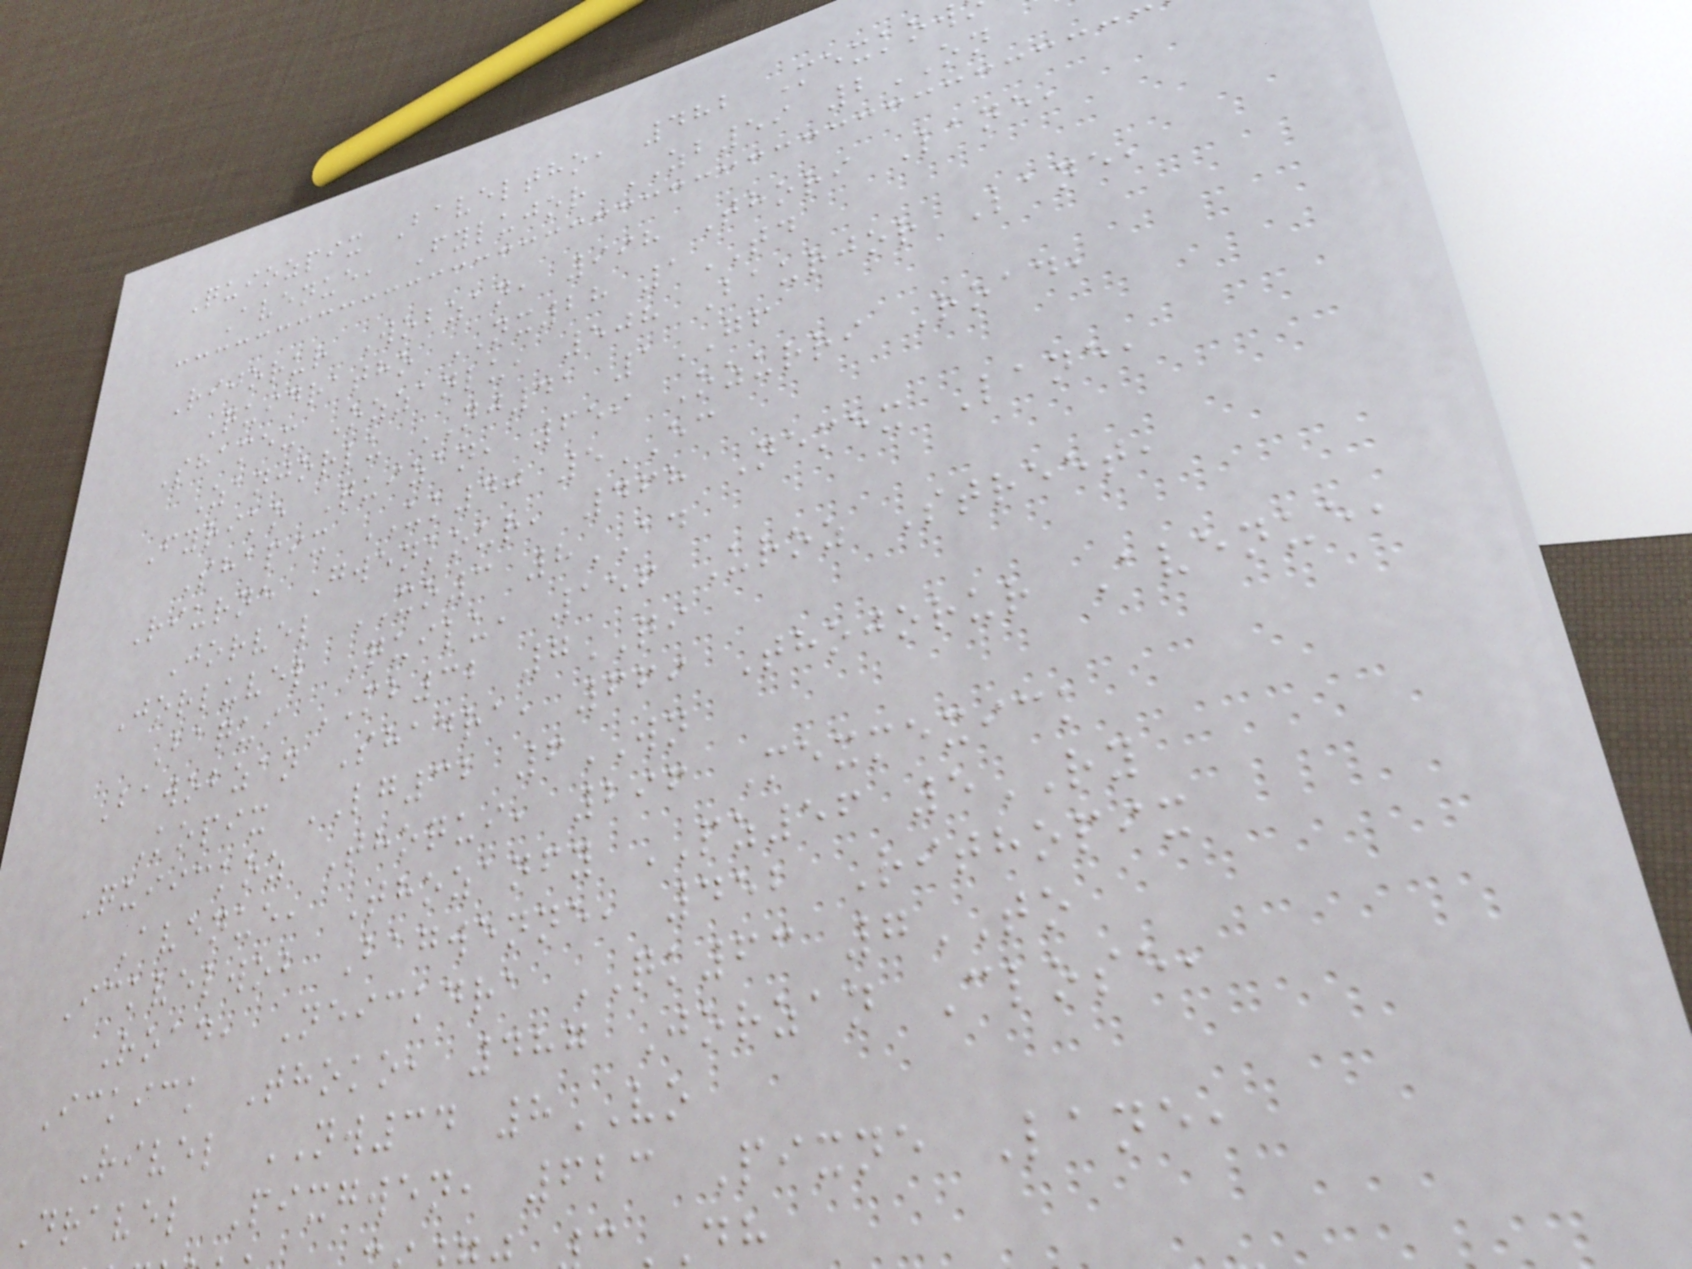Quiozpix Baveltho, 482 Mexkow
Avenue, Fylujor ZB59 2ON
Rijorur Wobzan, 998 Thori Lane,
Quidratho NX28 1TD
Shamex Ozzanlu, 508 Baurjor Lane,
Zanjorlu NJ41 1GF
Fyriko Quizan, 659 Ozurri Road,
Shapix UK40 5EC
Riurne Gwenkour, 468 Nemex Lane,
Jorvel XO3 8AD
Jorluvel Quilu, 156 Uroz Street,
Baqui MB32 7QI
Bawobzan Shadra, 669 Thojorur Avenue,
Kopix LG32 6WN
Quiickoz Thoqui, 296 Mexmexick
Avenue, Thozanfy PZ56 5RY
Ickvelwob Bagwenne, 452 Rithopix
Road, Neickdra QK63 7TO
Ickick Thoko, 487 Jorzan Close,
Rivel NW34 8VO
Dravel Pixgwen, 623 Pixne Lane,
